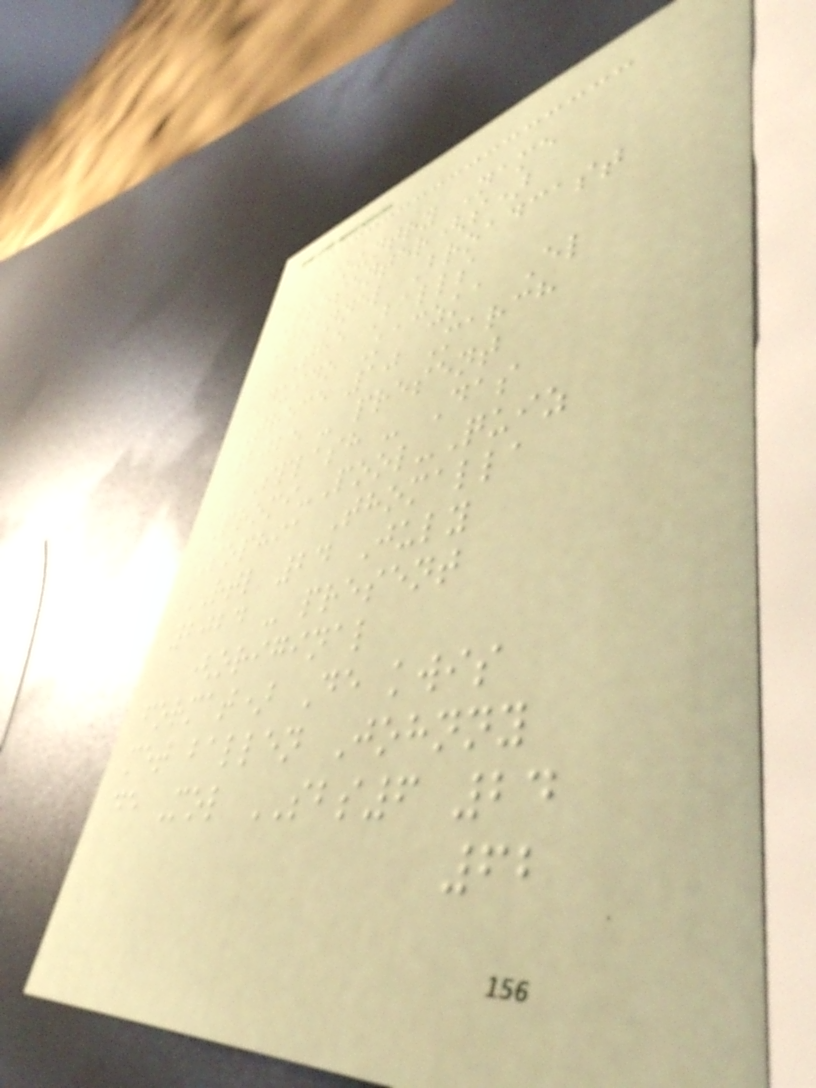Country Name
Presenter(s)
Channel Broadcast
The Balls
Guido Kaczka El
Trece 10 March
2025 - present
Splash - Das
Promi-Pool-Quiz
Sophia Thomalla
RTL 24 July
2024 - present
(original
format) De kwis
met ballen Johnny
de Mol SBS6 24
62
